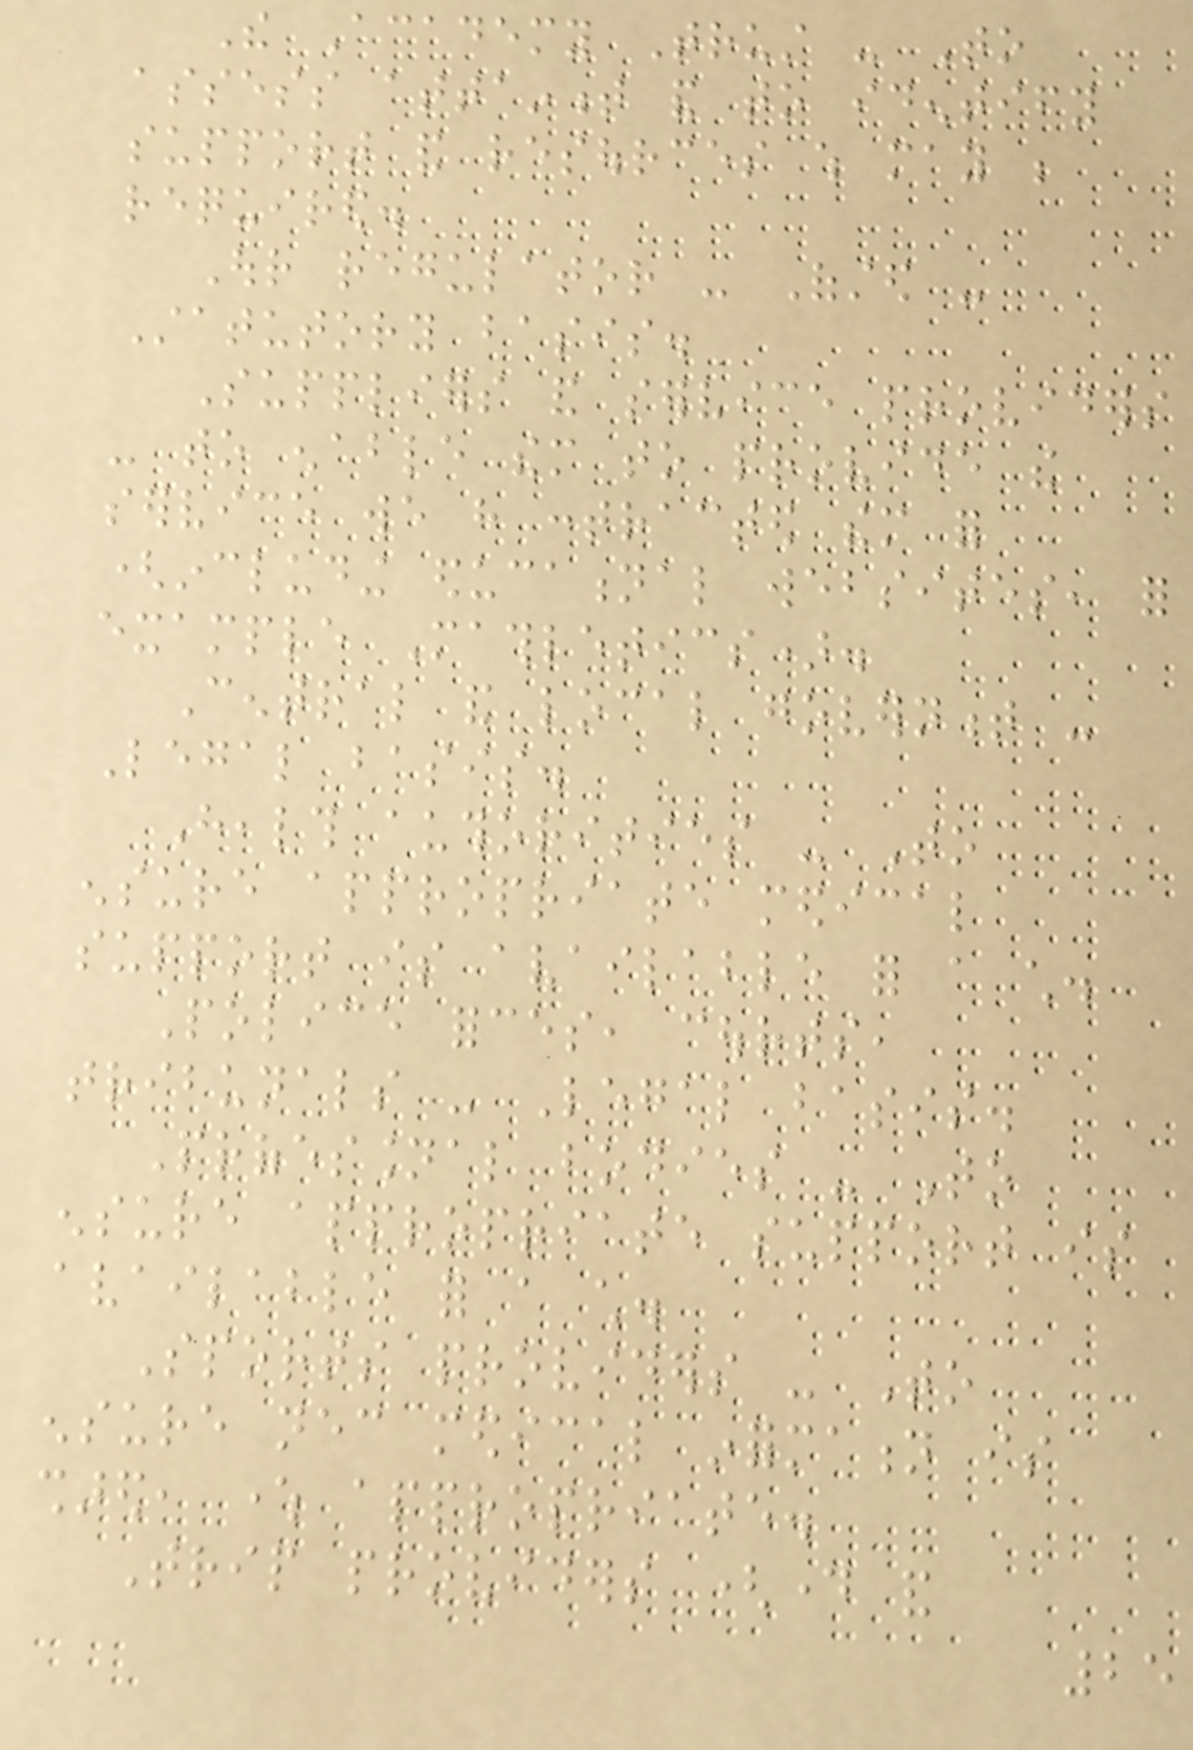The Academy Trust - To
assess attainment and to identify
support and resources which may be
required.
Our regulator - Ofsted -
Statutory basis.
Suppliers and service providers
- to enable them to provide the
service we have contracted them for
(including educational websites, for
example Mathletics).
Central and local government -
Legal basis.
Health authorities - To
ensure appropriate medical
support is available for a child.
Police forces, courts,
tribunals - Legal basis.
Professional bodies - To
ensure appropriate support is
available for a child.
Sports providers - To
ensure necessary medical information is
shared, where appropriate.
Trip providers (day and
25
